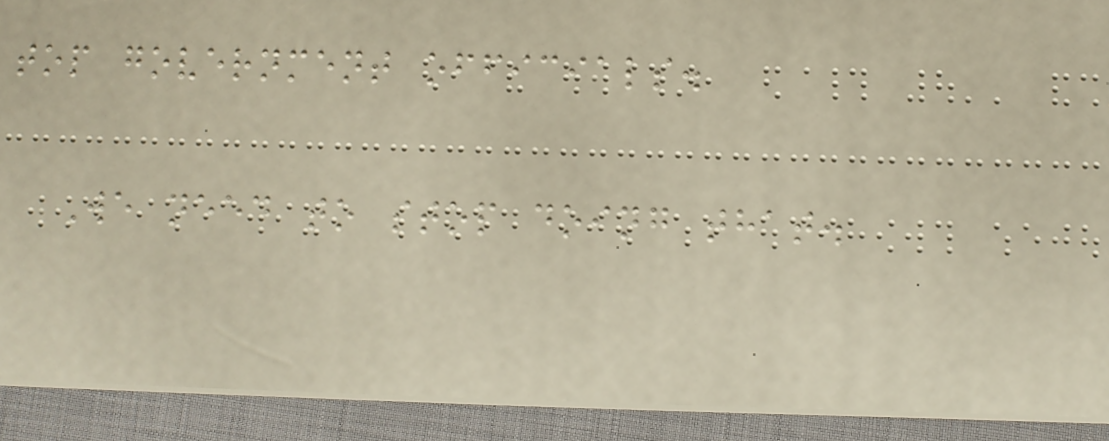top government officials.
We need to stop doing that.
